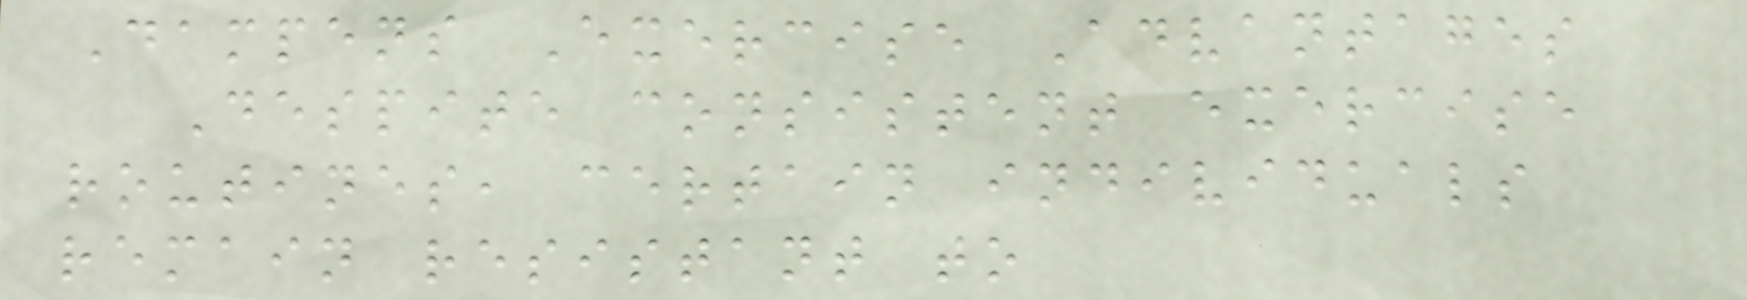Dampens Exercise Advantages
Despite consistent exercise
routines, certain individuals
remain resistant to
